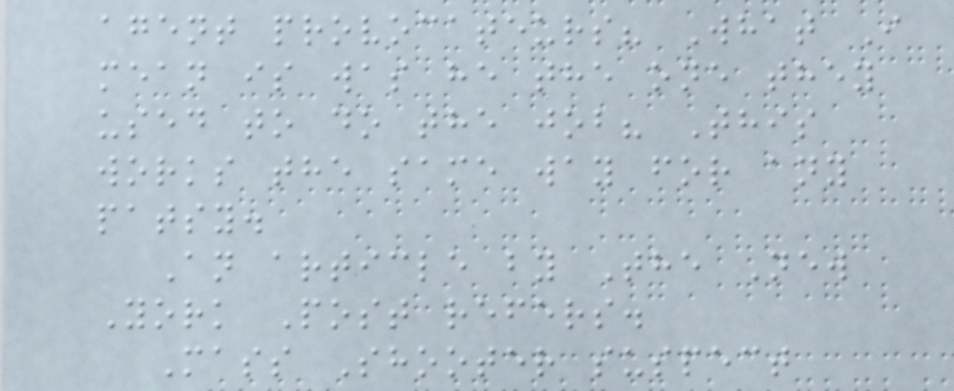agent provocateurs? What I
mean is was he the one they
used to do the job? This
works the same way for any
patsy.
An article by The New
York Post refers.
Mass Shooter suspect
